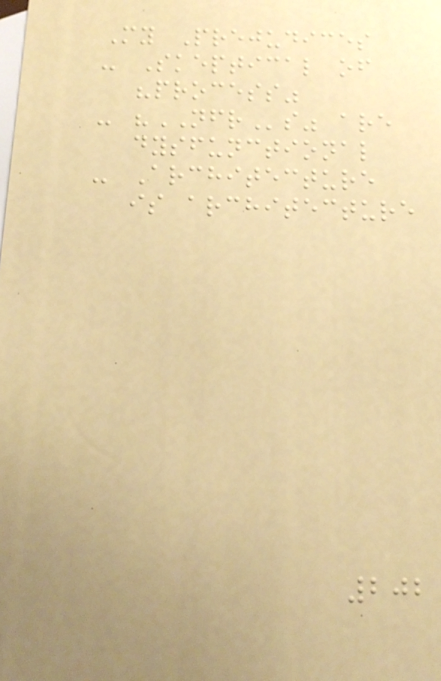My Prejudices
- Skeptical of
"process"
- "NFRs" are
dysfunctional
- Architecture
is architecture
202
